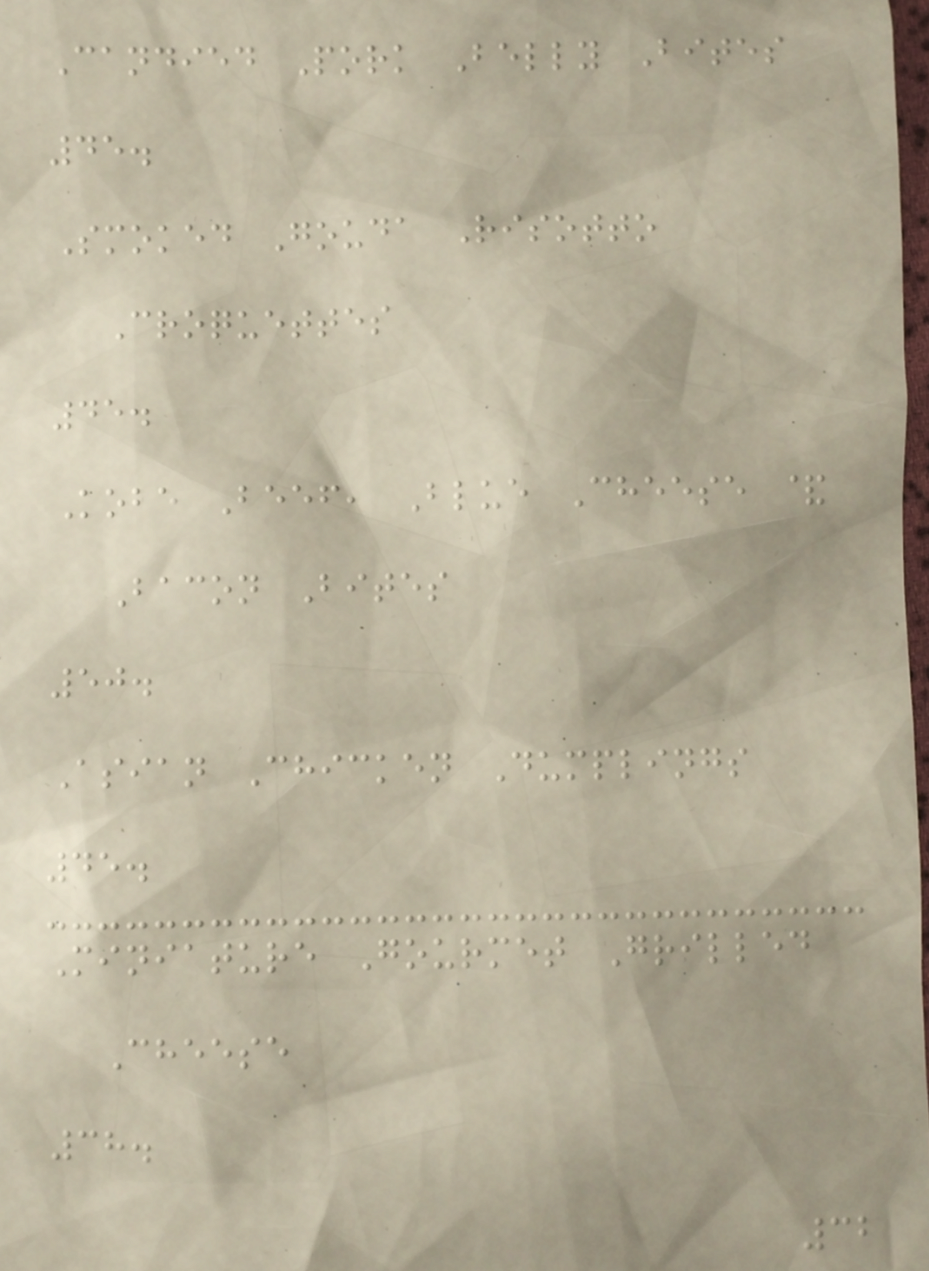Candied Pork Belly Bites
45.
Smoked Gouda Risotto
Croquettes
45.
Kobe Beef, Blue Cheese &
Bacon Bites
50.
Asian Chicken Dumplings
45.
Miniature Gourmet Grilled
Cheese
38.
32
